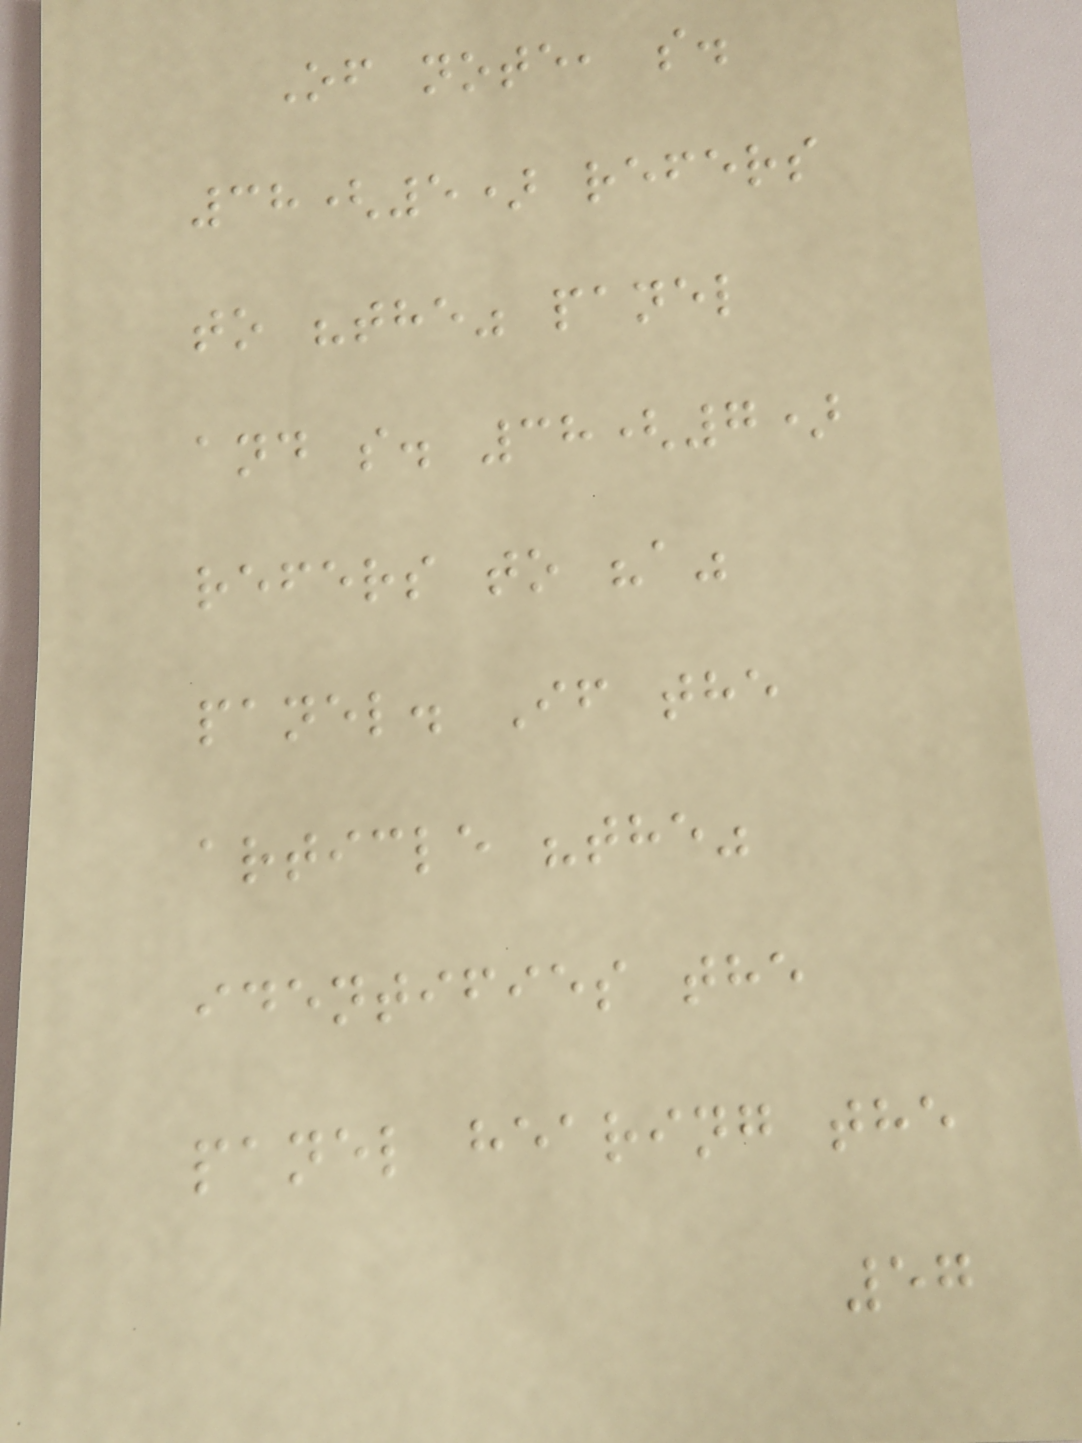Of note, s.
38(5) refers
to "the" panel
and s. 38(7)
refers to "a"
panel. If the
article "the"
identifies the
panel hearing the
57
